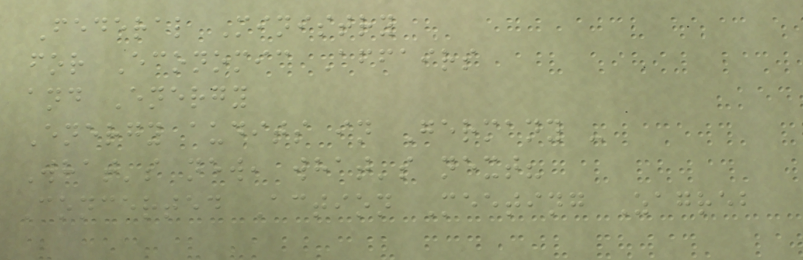Federal Ministry
for Economic Affairs
and Energy
Energy audits in Germany -
What's new, what's next?
Concerted Action Meeting Zagreb
